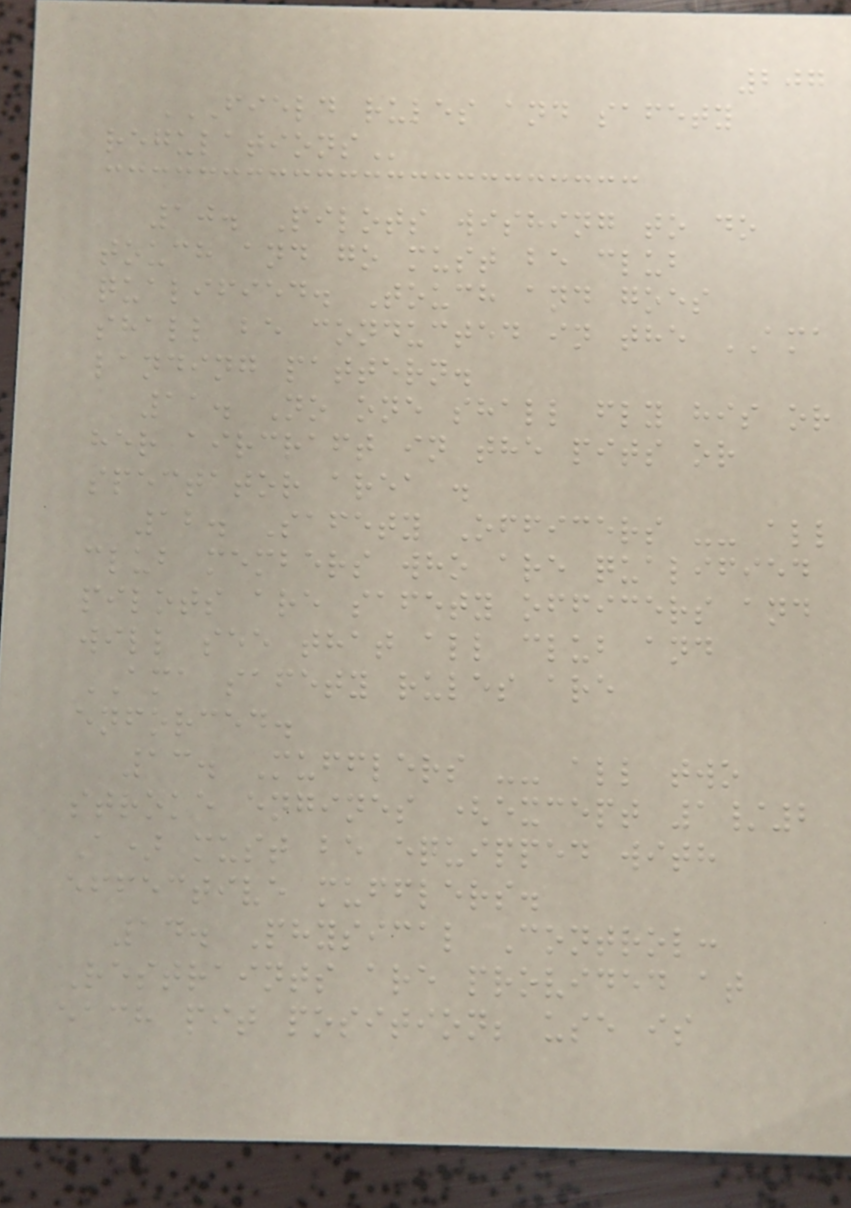207
FIELD RULES AND SAFETY
REGULATIONS
10. Pilots wishing to do
touch and go must be club
qualified. Touch and goes
shall be conducted in the AMA
landing pattern.
11. No one shall fly his or
her aircraft in the pits or
spectator area .
12. Safety Officers -- all
club members who are qualified
pilots are safety officers and
will see that all club and
AMA safety rules are
enforced.
13. Mufflers -- all two
stroke engines (except 1/2
A) must be equipped with
effective mufflers.
14. Physical Control:
Restraints are provided at
each pit position; use is
